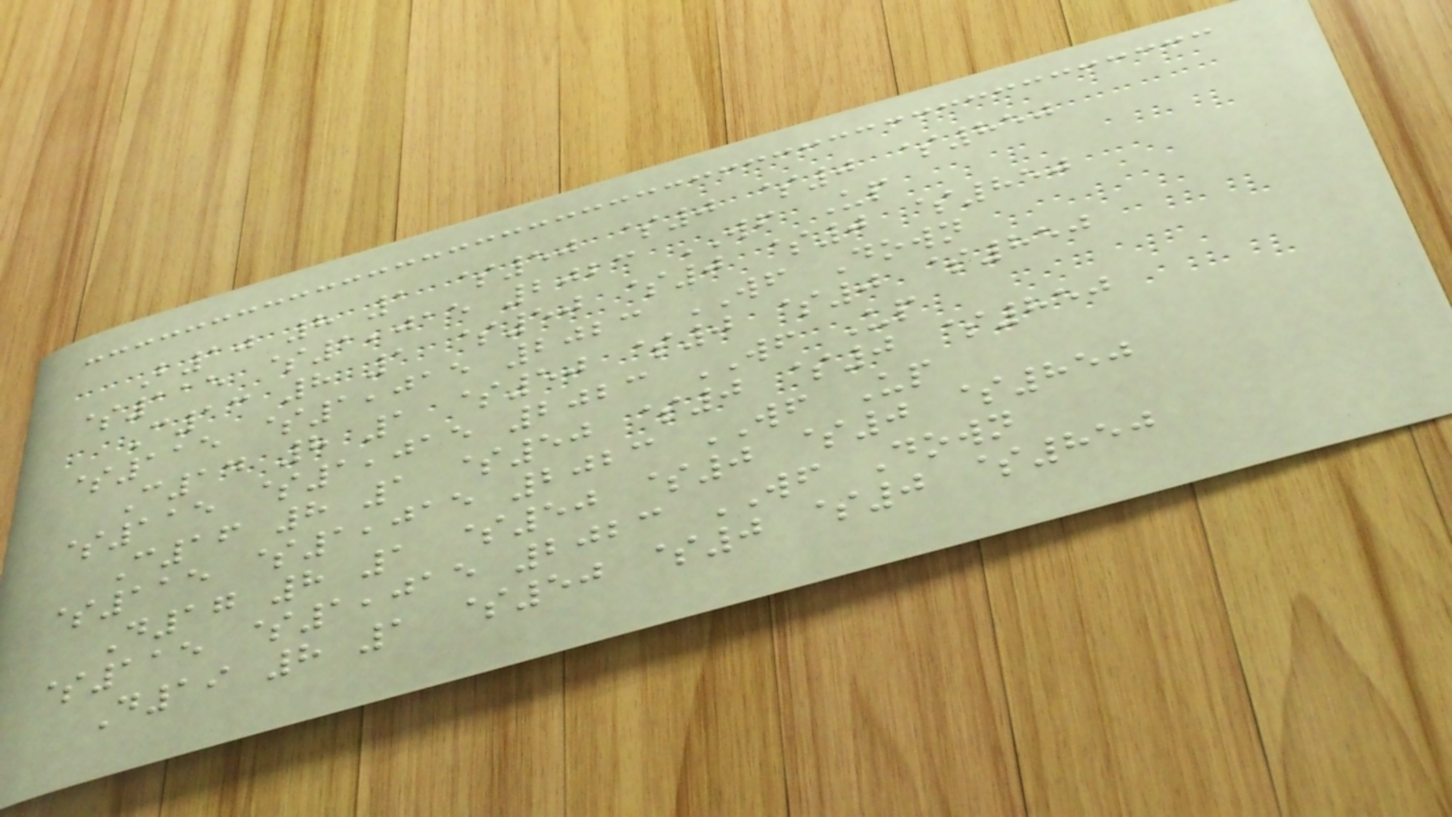B10 8 1 $50 $0 $0 $850
$115 $1,015 2023 WF Up
C13 8 1 $50 $0 $0 $850
$115 $1,015 2023 WF Down
C14 8 1 $50 $0 $0 $850
$115 $1,015 2023 WF Up
C16 8 1 $50 $0 $0 $850
$115 $1,015 2023 WF Up
D17 8 1 $50 $0 $0 $850
$115 $1,015 2023 WF Down
D19 8 1 $50 $0 $0 $850
